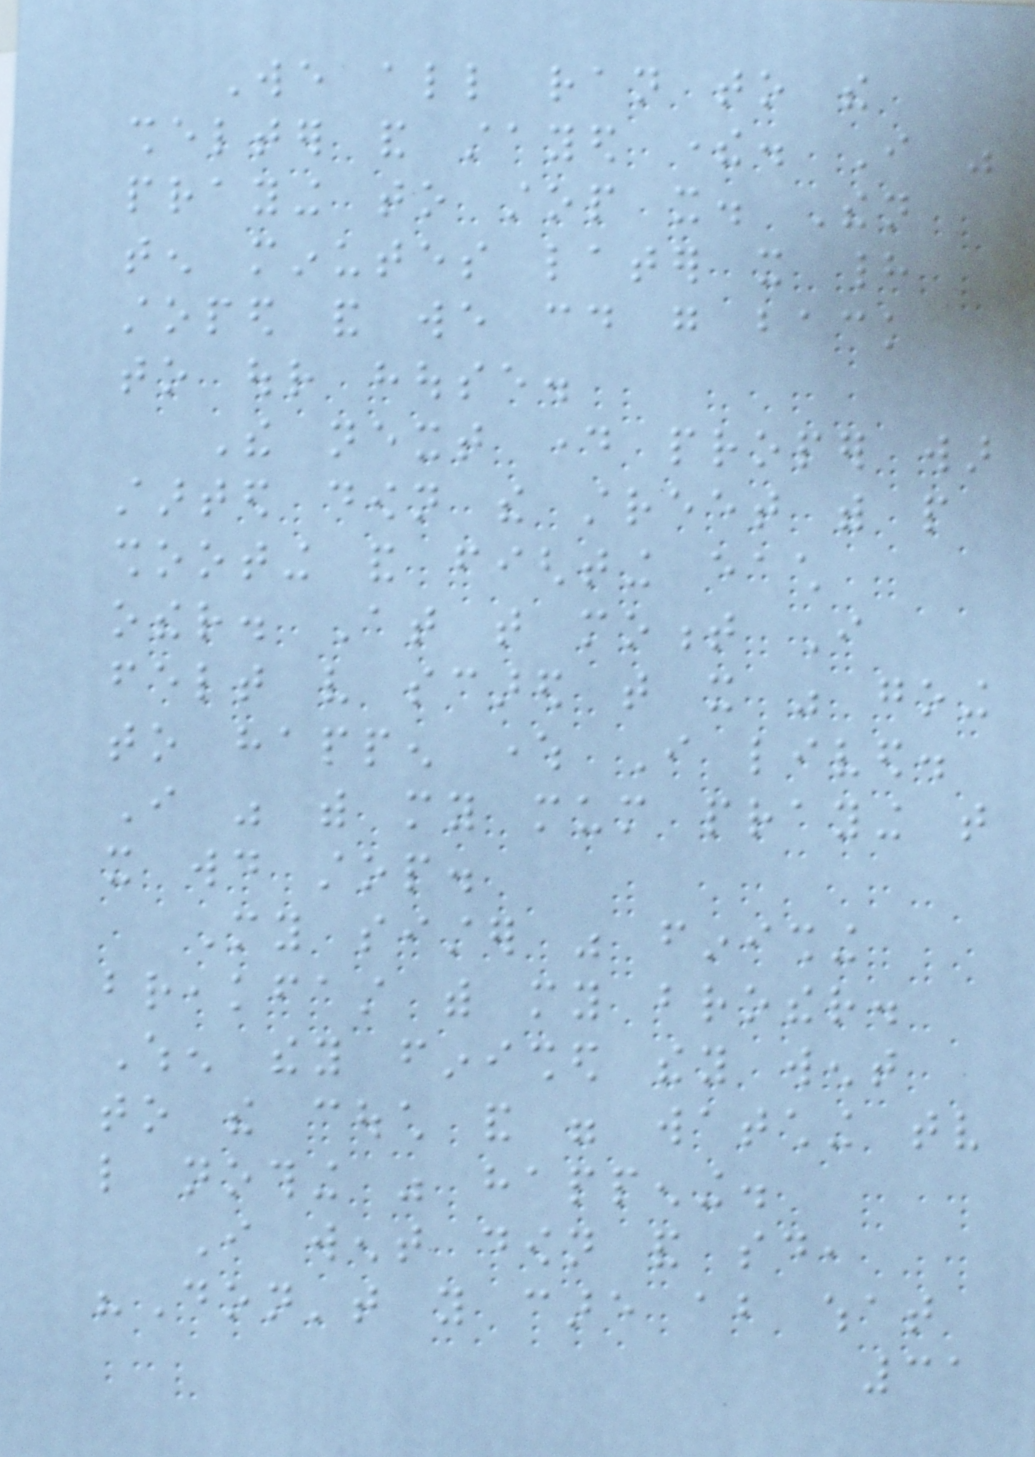We all ran to the
shelter and stayed there. I was
praying to stop it. Then
ten minutes later it had
stoped and we could go back
to our house.
The next day proper war
started down the street with people
shooting and fighting each
other. At that moment I
felt very scared that it was going
to happen where I lived.
I was with my mum praying that
it would stop.
My sister was finishing
breakfast with my brother.
When they finished they went
to the couch and were watching tv
like nothing was happening.
I went down and said,
"Don't you care about what
31
